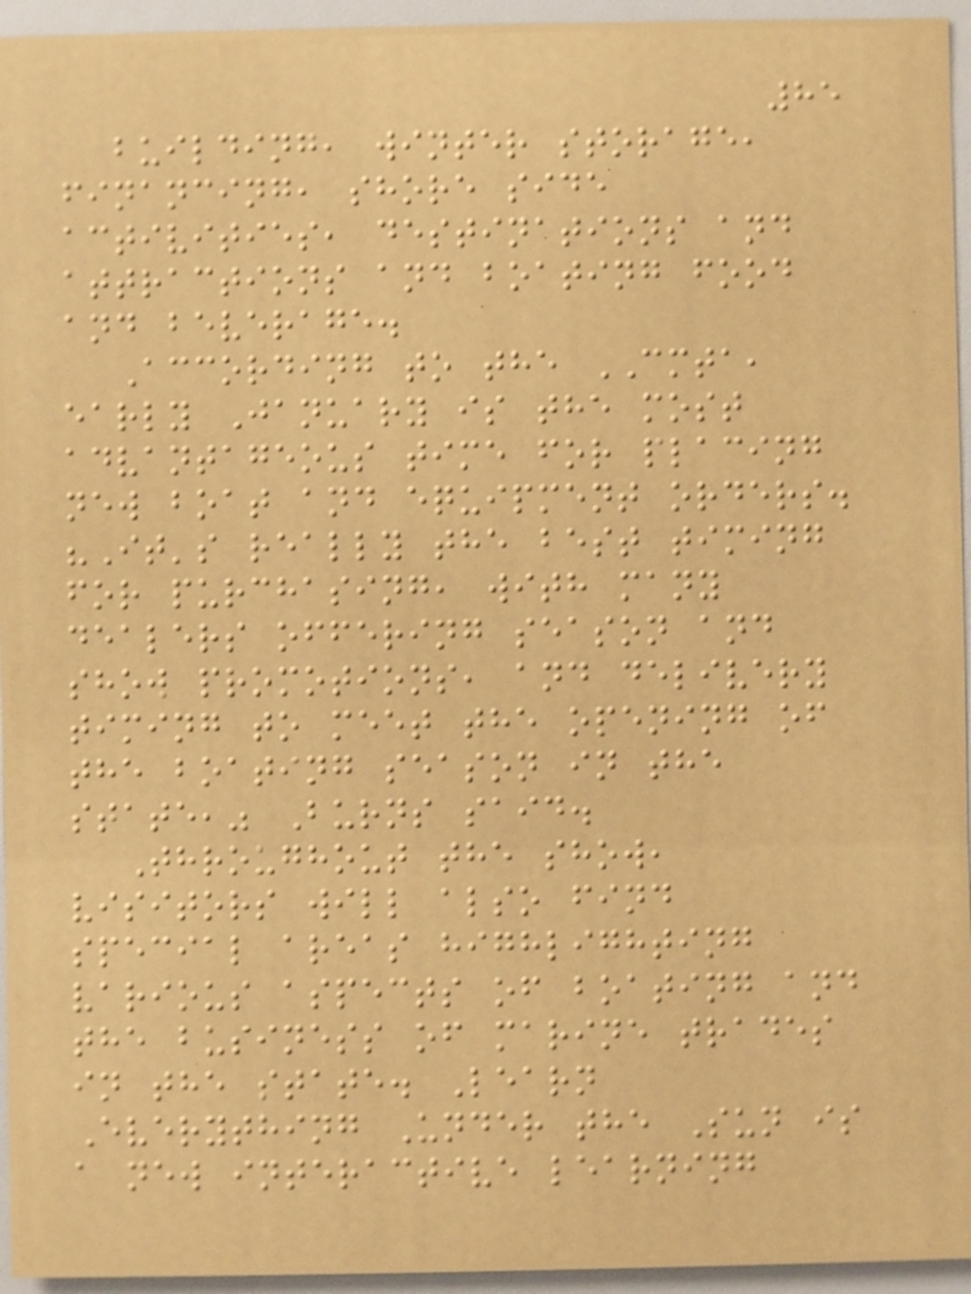85
building, winter storage,
financing, shore side
activities, destinations and
attractions and boating food
and beverage.
According to the CMTA,
early January is the most
advantageous time for placing
new boat and equipment orders.
"It's really the best timing
for purchasing, with many
dealers offering season and
show promotions, and delivery
timing to meet the opening of
the boating season in the
state," Burns said.
Throughout the show,
visitors will also find
special areas highlighting
various aspects of boating and
the business of marine trades
in the state. Learn
Everything Under the Sun is
a new interactive learning
